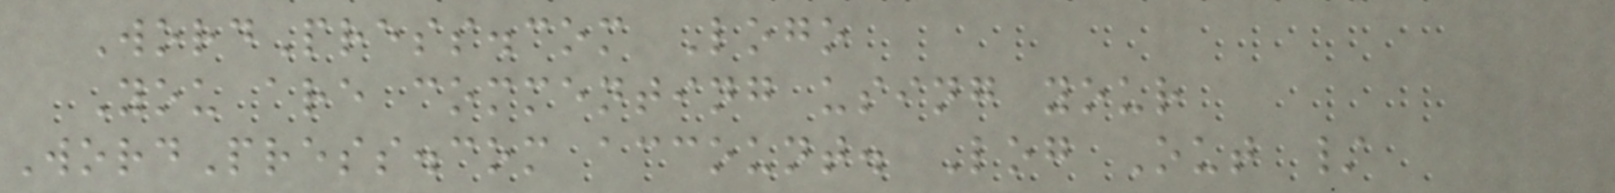WordPress.com Logo
You are commenting using your
WordPress.com account. Log Out /
